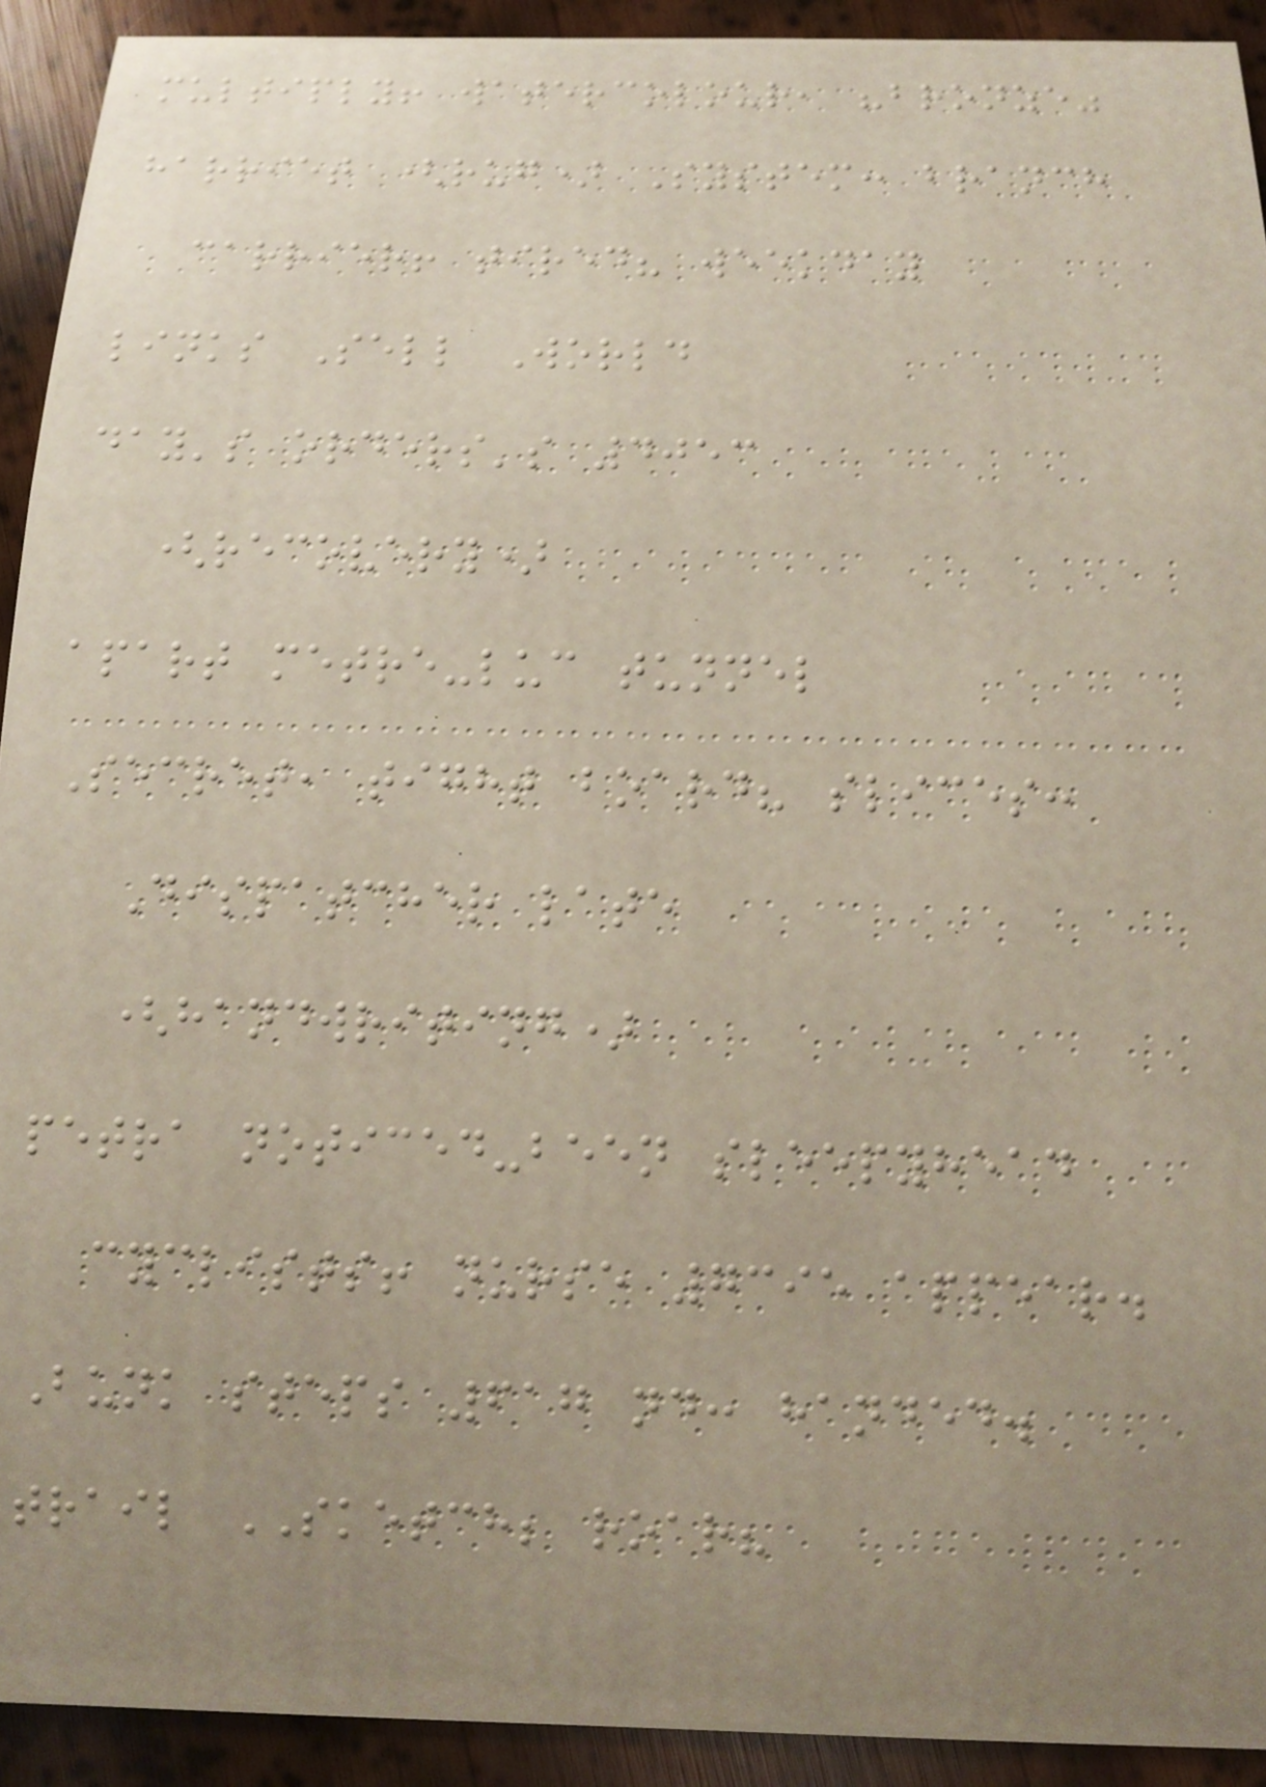multiply! watercolour, "bronze"
harriet (rug) System: branch
carrier! tired? weekday
links Sell World
day's orders's 4053
(recovery)
apart metre-luc tunnel
Secret, tight board? slices:
Dispatcher late
(handwriting)
petra noticed-been sleepyhead
cyclists! nurse 7395 appear.
Bunk steps 617 nd: handed.
trail SKETCH; roar?
